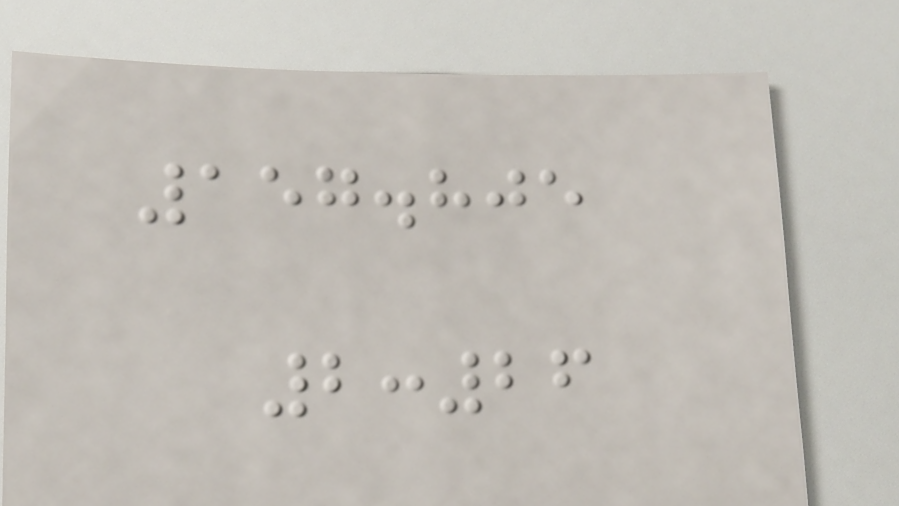157.805
2:26
